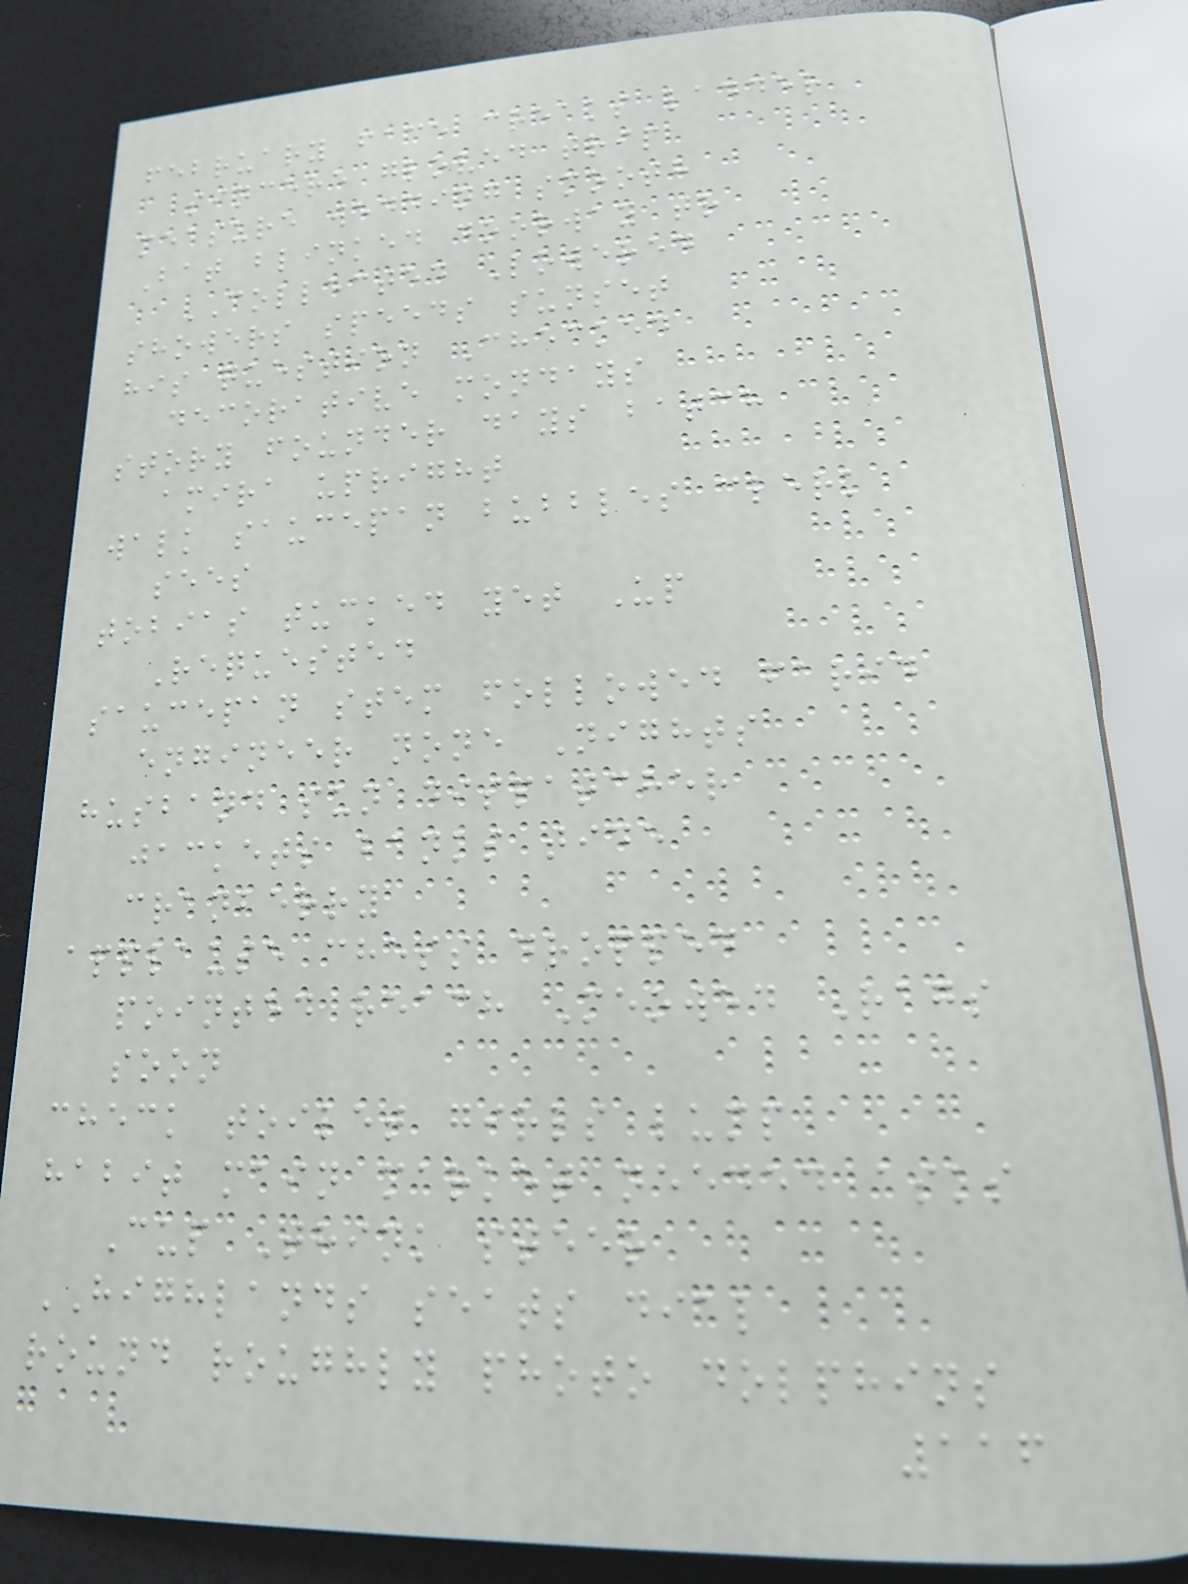february face creaks ladder
sincere gloved trip
measure wedding smooth
Bat blinked doorway tr
COLLECTED Lowered
showers speeds sunset
his question Checked
decorative mondays
story founder days batch
amira upright
walk saucepan bubbles clerk
sees
tobias tucked yet Up
Requested
saucepan stem followed farid
engineer none Nights
husband sun dispatcher
jackets banks tide
cranberry
applause chess dropped
pointed reach Meowed Rags
soon
check toilet girls lump
habit main market needed asks
Cup Think steer
HIGHLANDS seats dial
round roughly photo dolphins
116
